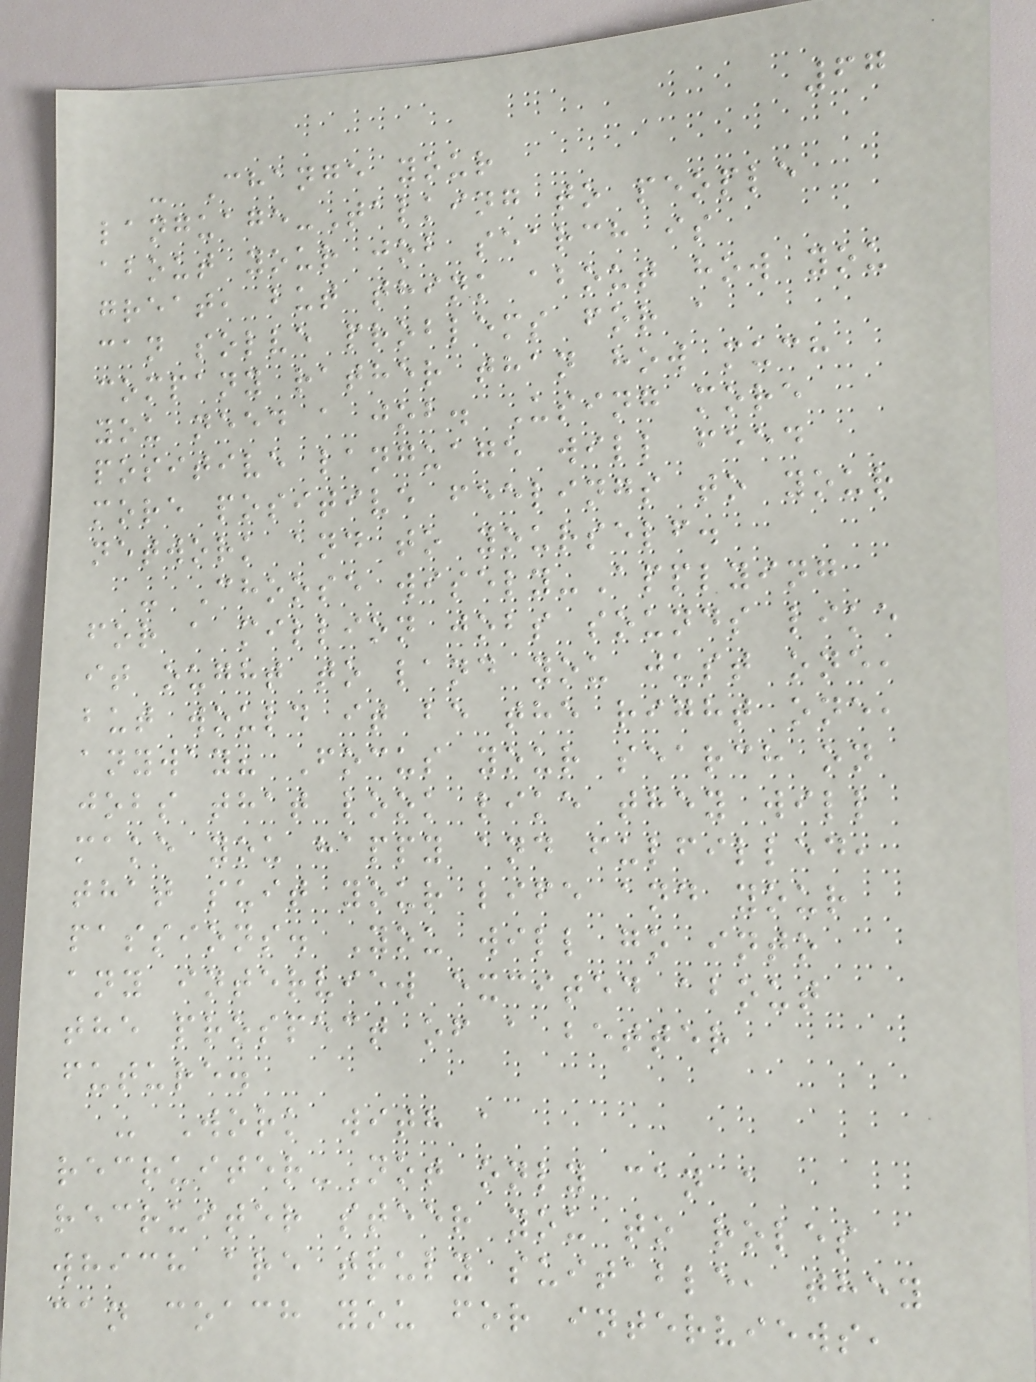67
- Change your
language-Talking to people
about your job search is
great, but think about how you
can solve problems for a
company rather than how much
you need a job. Using more
positive language will feed
more positive feelings to your
network and to yourself.
- Choose wisely-Applying
for a million jobs sounds like
it ought to land you just one,
but would it be the right one,
anyway? Focus your search on
jobs that look like they will
make you happy and fulfilled,
that suit your life and your
passions. You will go into
any interview excited about
the prospect of a better
future.
- Work with a
recruiter-Not only can a
recruiter steer you to roles
which are truly suitable, they
can coach you for interviews,
